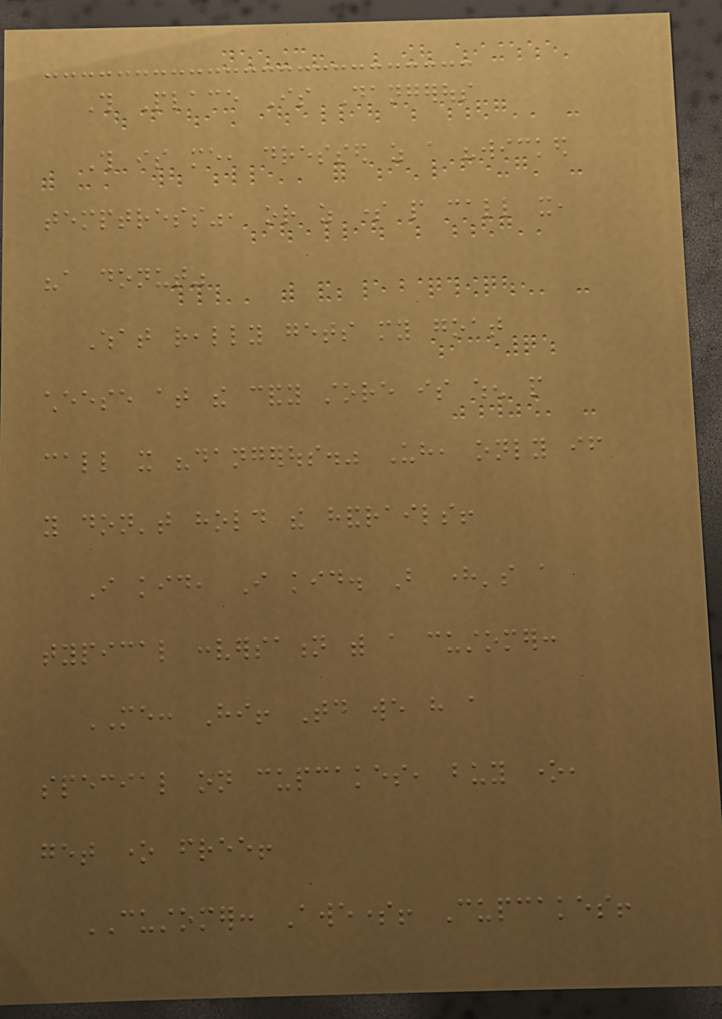This Place Is Dangerous
This is me, dressed as a "wicked
temptress", or as some people call it,
"a donut"
What really gets my goat
cheese at the candy store is when people
call it "dangerous." Uh, only if
you don't hold the handrails!
I kid, I kid. But here's a
typical conversation with a customer:
ME: Hi! Today we have a
special on cupcakes, buy one,
get one free!
CUSTOMER: Awesome! Cupcakes!
